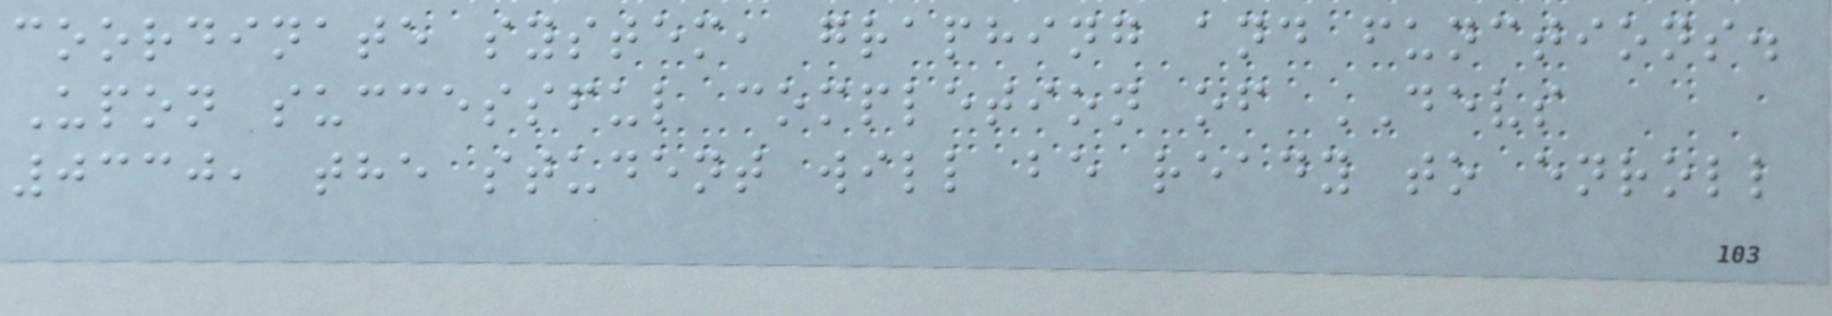coordinate system, graphing and functions.
Upon successful completion of DEVS
0330, the student will be ready to enroll
